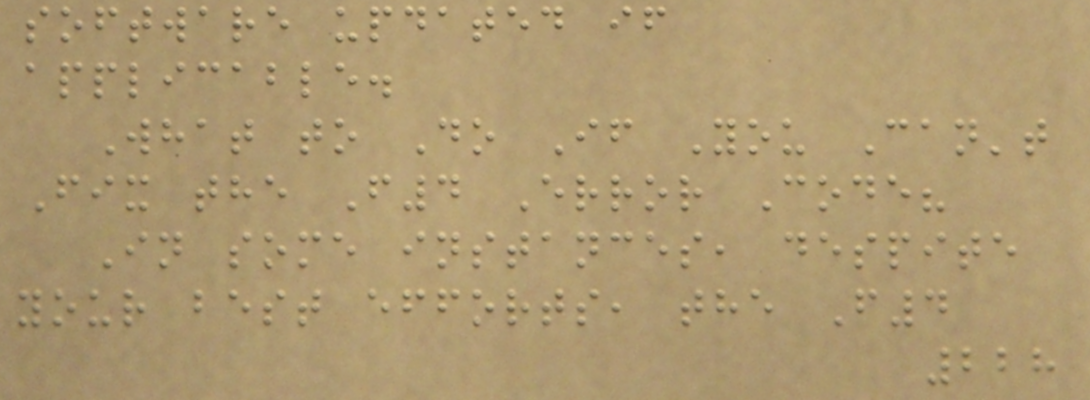software updated if
applicable.
What to Do If You Can't
Fix the F4 Error Code?
In some instances, despite
your best efforts, the F4
228
